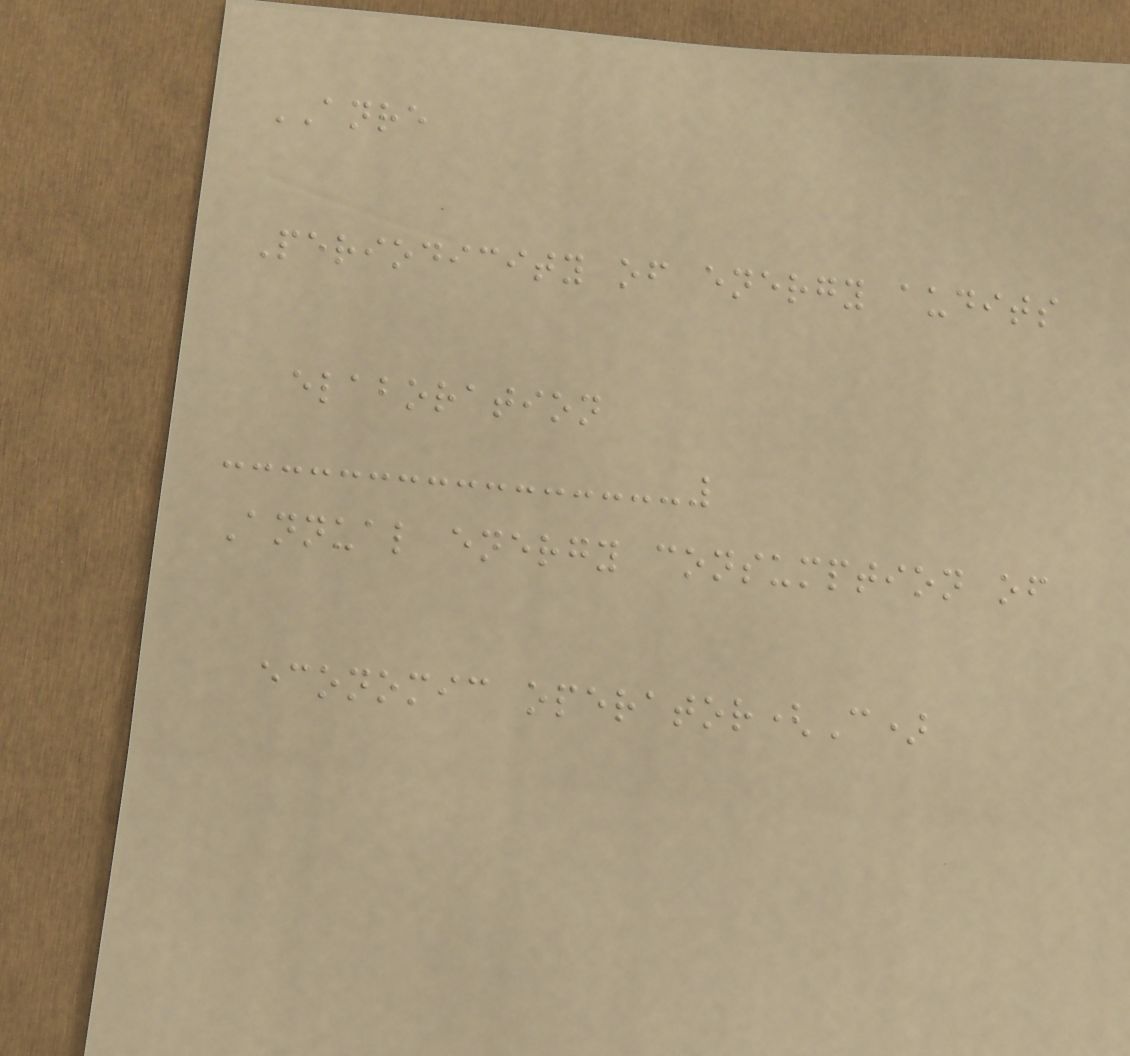ANRE
Periodicity of energy audits
elaboration
Annual energy consumption of
economic operator(C)
